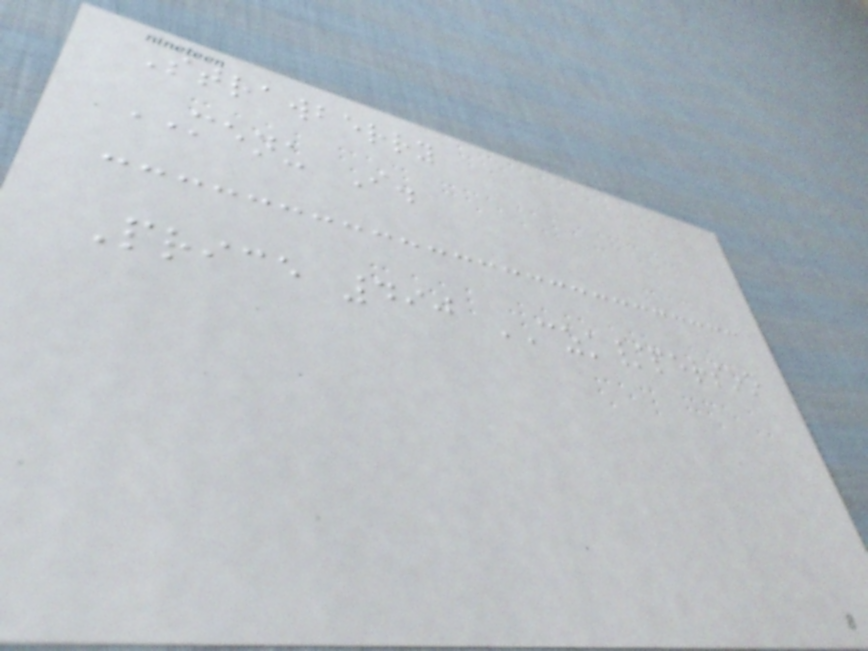Strawberry
MENU I.
Price 490 CZK/person
